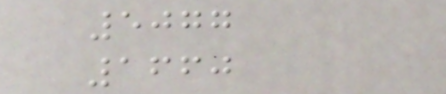5077
1660
